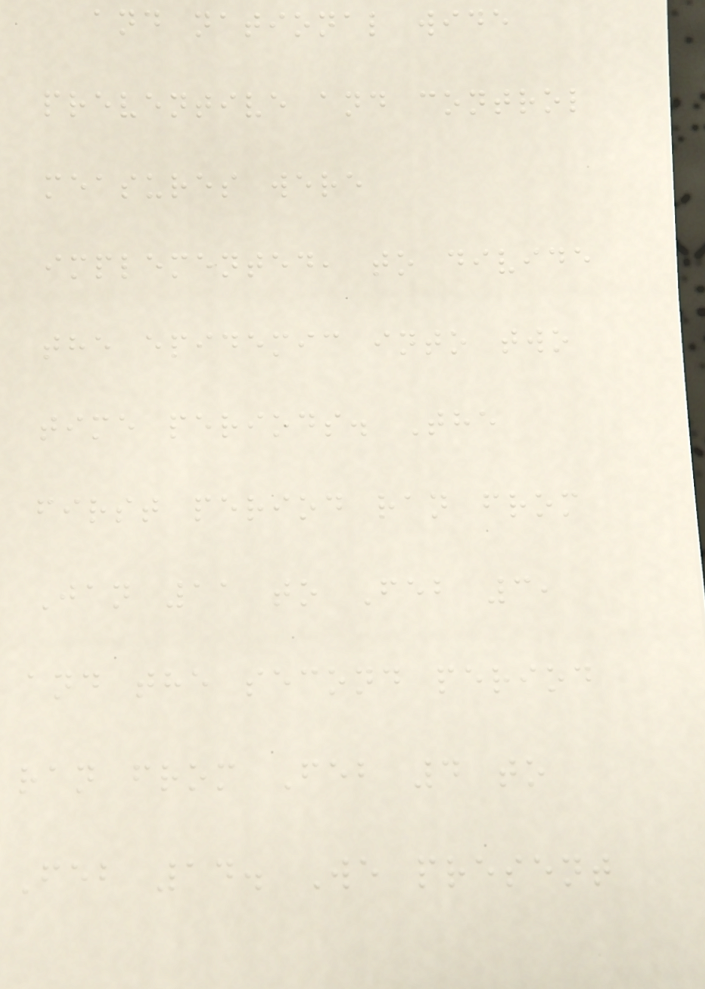and national wide
preventive and control
measures were
implemented, to divide
the epidemic into two
time periods. The
first period ran from
Jan 11 to Feb 3,
and the second period
ran from Feb 4 to
Feb 14. We present
